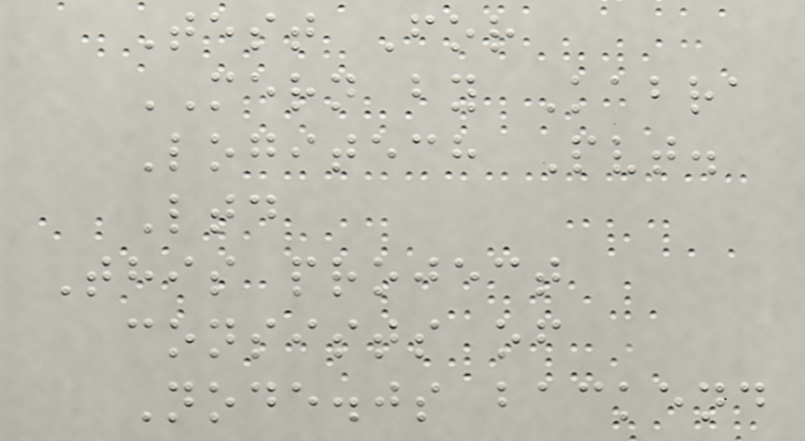Test For
MERN by Kabra
Logitech Pvt.
Ltd
This project
consists of
Node.js backend
